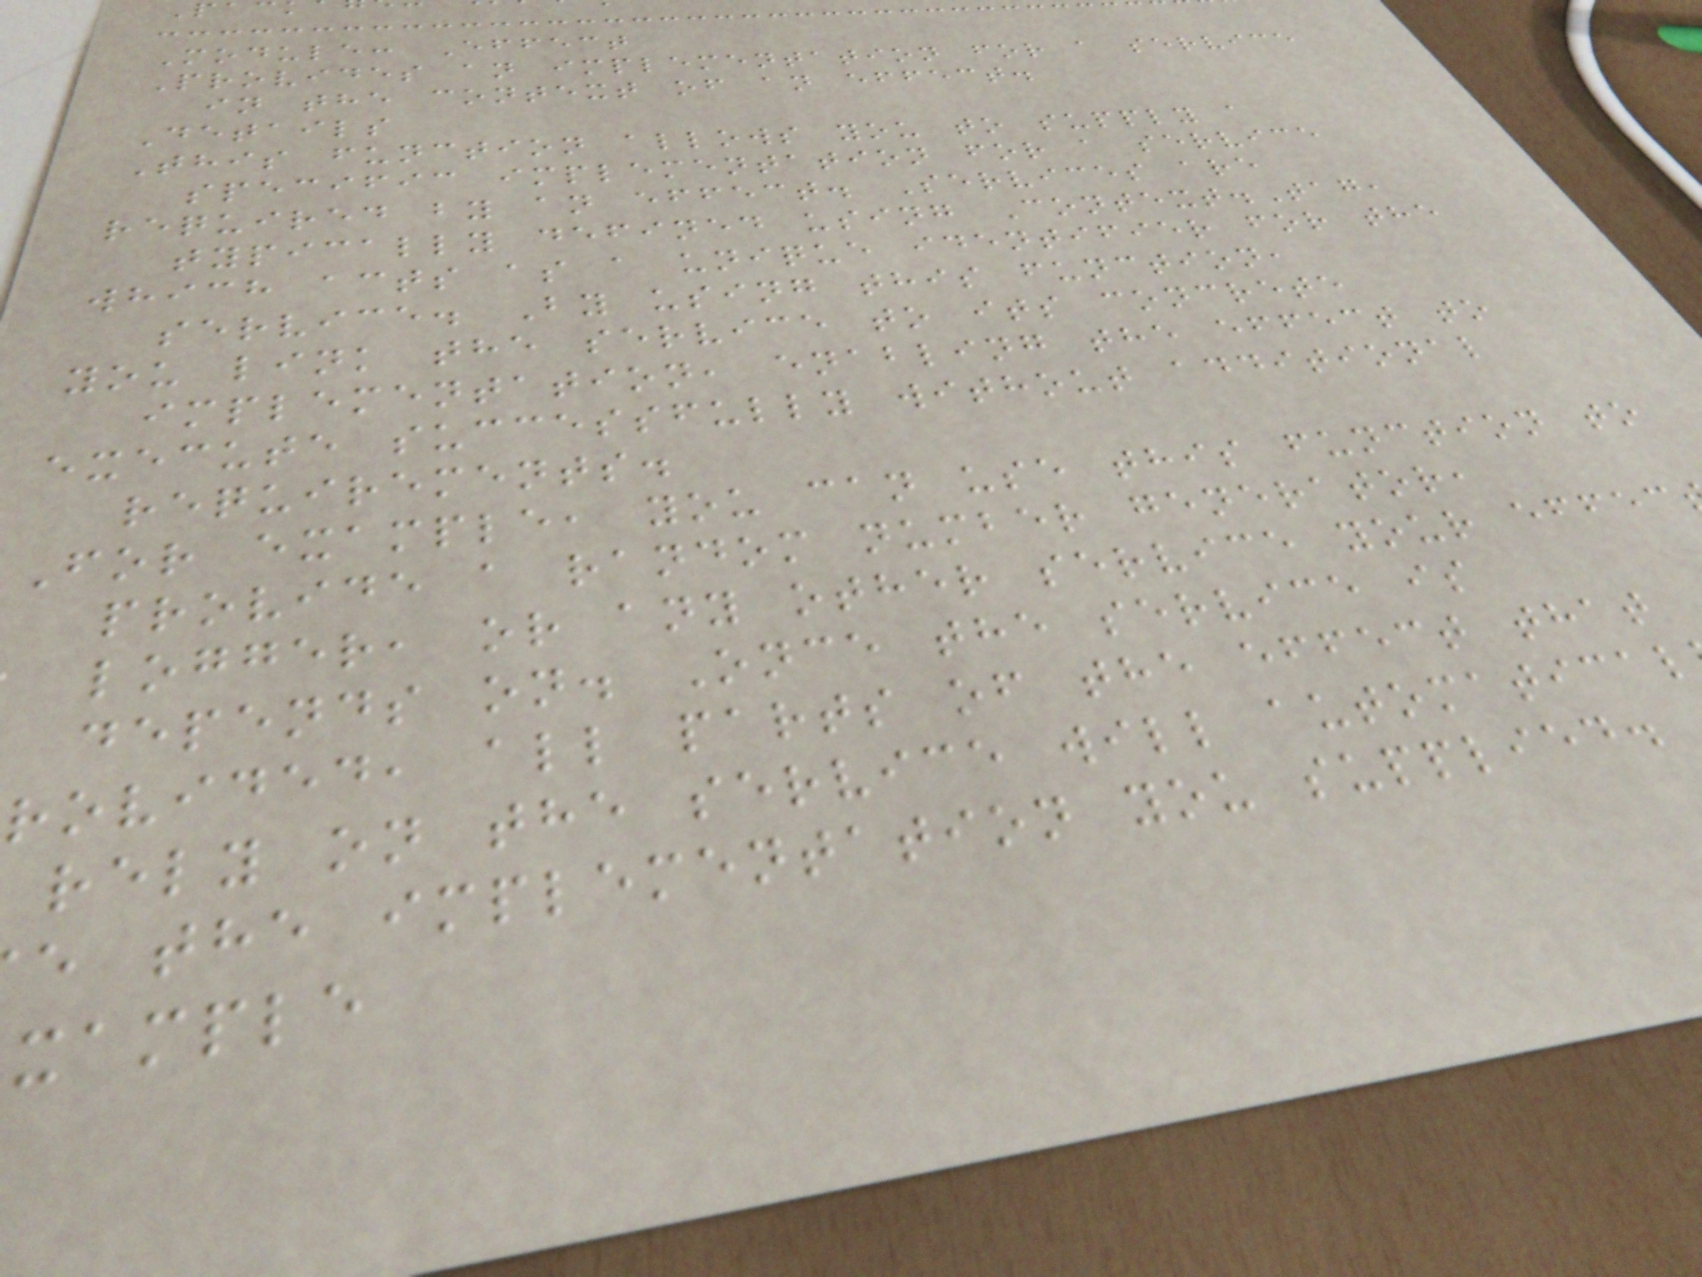Module: Effect
Provides an implementation for a service
in the context of an effect.
Details
This function allows you to supply a
specific implementation for a service
required by an effect. Services are
typically defined using Context.Tag,
which acts as a unique identifier for the
service. By using this function,
you link the service to its concrete
implementation, enabling the effect to
execute successfully without additional
requirements.
For example, you can use this function to
provide a random number generator,
logger, or any other service your effec
depends on. Once the service is
rovided, all parts of the effect that
rely on the service will automatical
e the implementation you supplied.
xample
